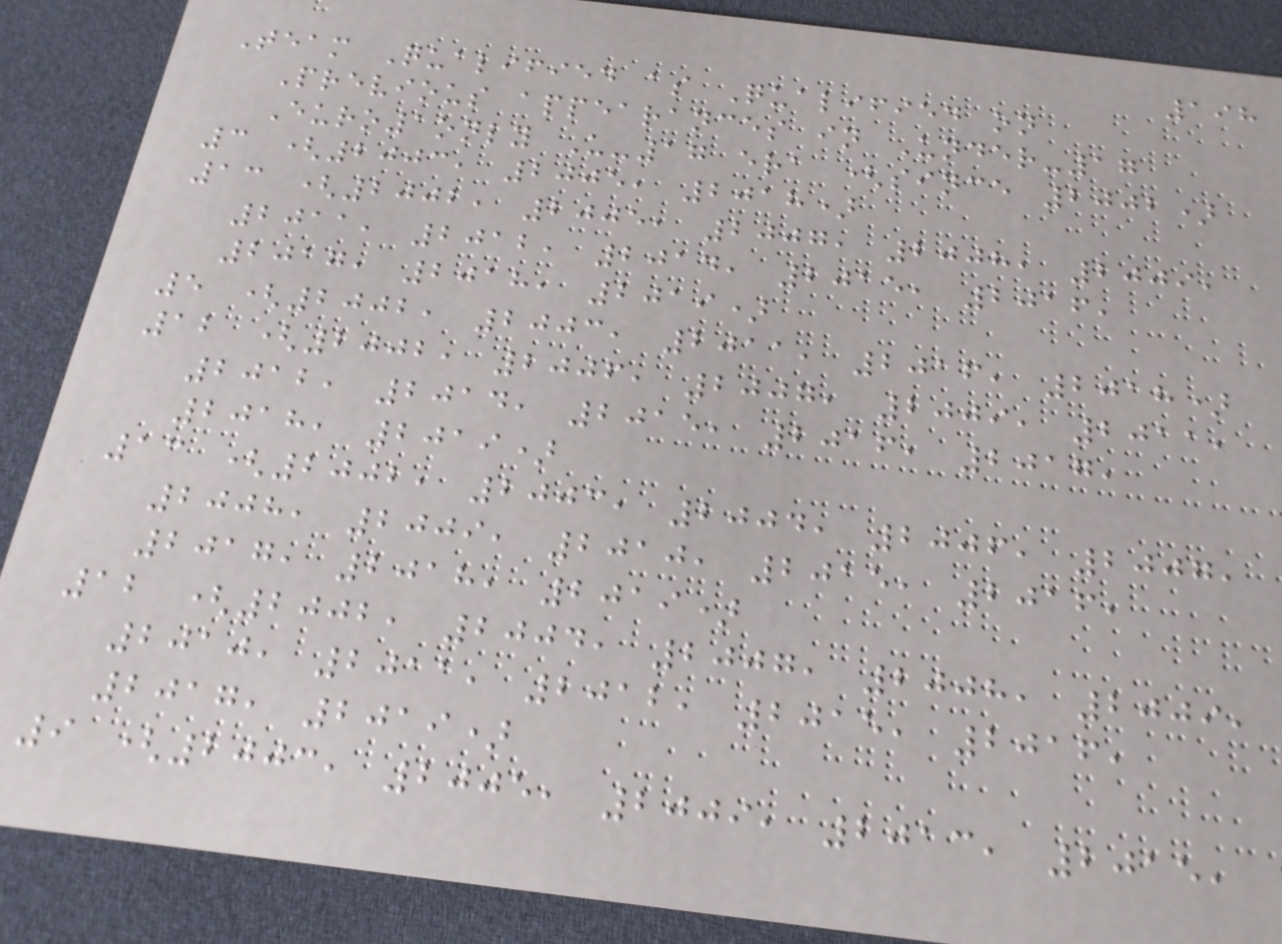198
Team Qualified as Qualified on
Previous appearances in Under-17
Euro1only U-17 era (since 2002)
3 (2003, 2005, 2018)
13 (2002, 2005, 2007, 2008, 2009,
2011, 2012, 2014, 2015, 2016,
2017, 2018, 2019)
5 (2002, 2003, 2011, 2016, 2018)
12 (2002, 2006, 2007, 2009, 2011,
2012, 2014, 2015, 2016, 2017,
2018, 2019)
13 (2002, 2003, 2004, 2006, 2007,
2008, 2009, 2010, 2015, 2016,
2017, 2018, 2019)
12 (2002, 2004, 2007, 2008, 2009,
2010, 2011, 2012, 2015, 2016,
2017, 2019)
9 (2003, 2005, 2009, 2013, 2015,
